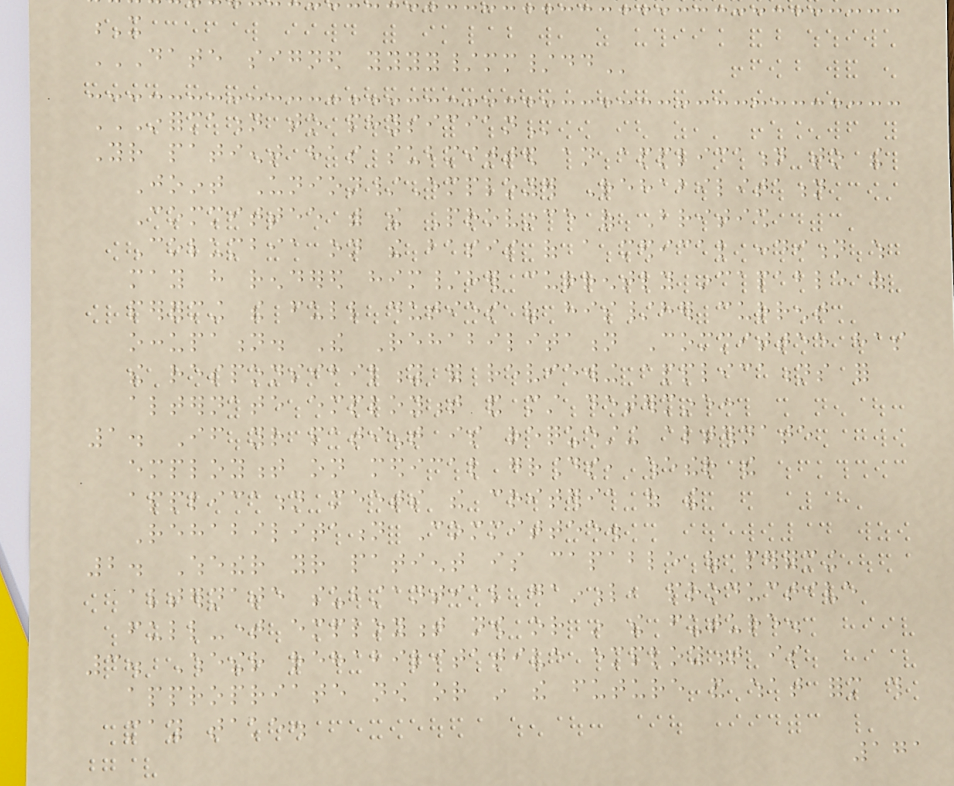X
DATE SIGNED YYYY/MM/DD
INFORMATION TO PHYSICIAN
Your patient has submitted an application to the
Joint Union/Employer Rehabilitation
Committee with the Province of British
Columbia on the basis of a medical condition which
may have rendered him/her currently incapable of
performing the full duties of his/her current
occupation. The Rehabilitation Committee has
the responsibility for reviewing applications for
alternate employment and must determine:
1. If your patient is requesting alternate
employment on medical grounds, whether the
application meets the criteria of the
Rehabilitation Committee.
2. Whether your patient is capable of performing
alternate substantial gainful, productive
full-time employment now or in the future.
3. Whether rehabilitative employment is
appropriate now or in the future and what form this
may take.
171
